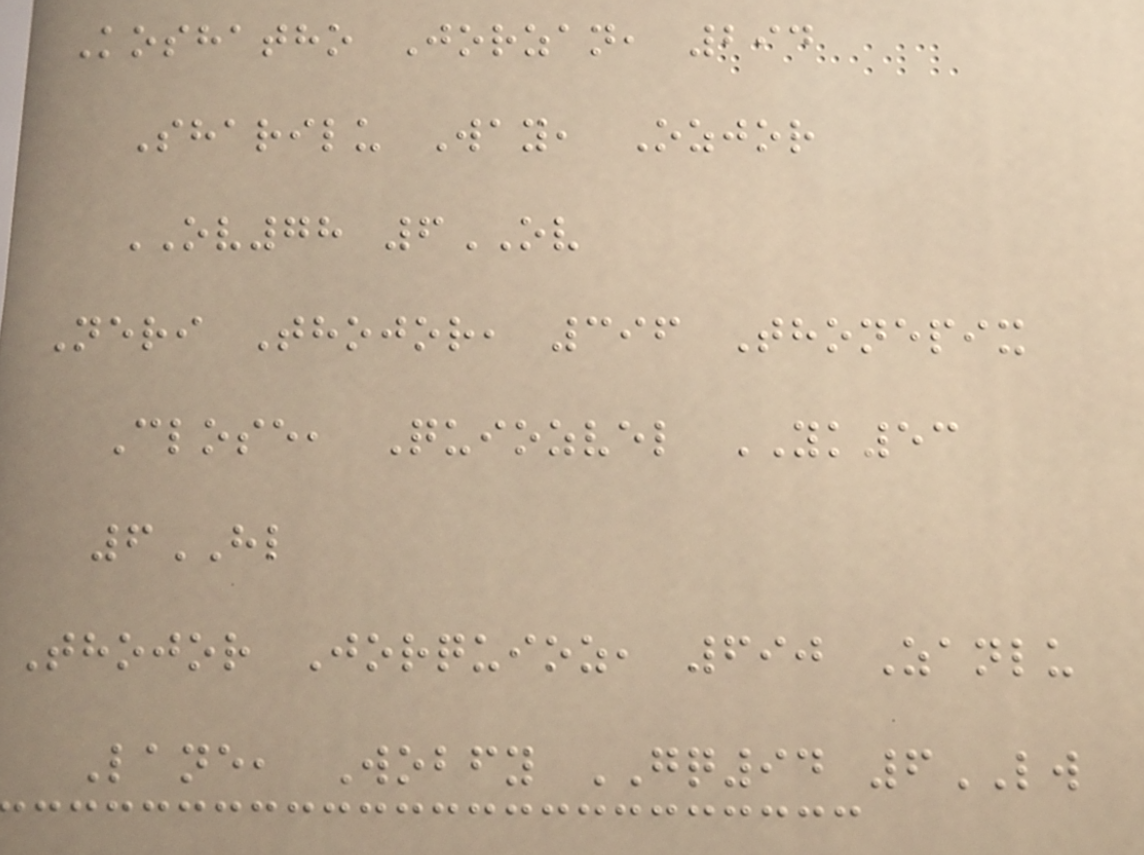Koshatho Jorzan, 294
Sharilu Way, Ozjor
OV78 6OV
Neri Thojor, 396 Thonepix
Close, Quiozvel YK53
6HL
Thojor Jorquioz, 690 Zanlu
Lane, Wobfy GQ94 6LW
